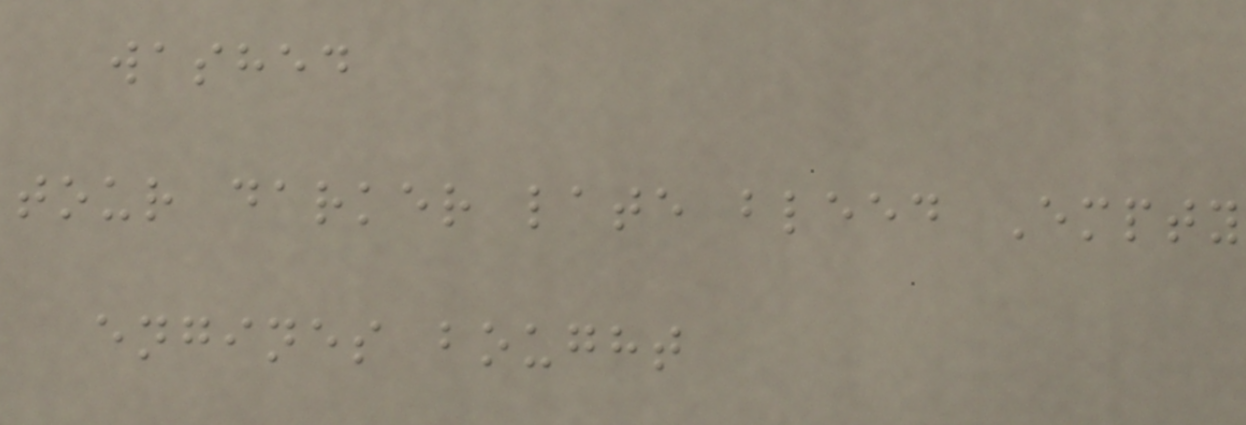washed
tour darker late bleed Empty
engines bought
